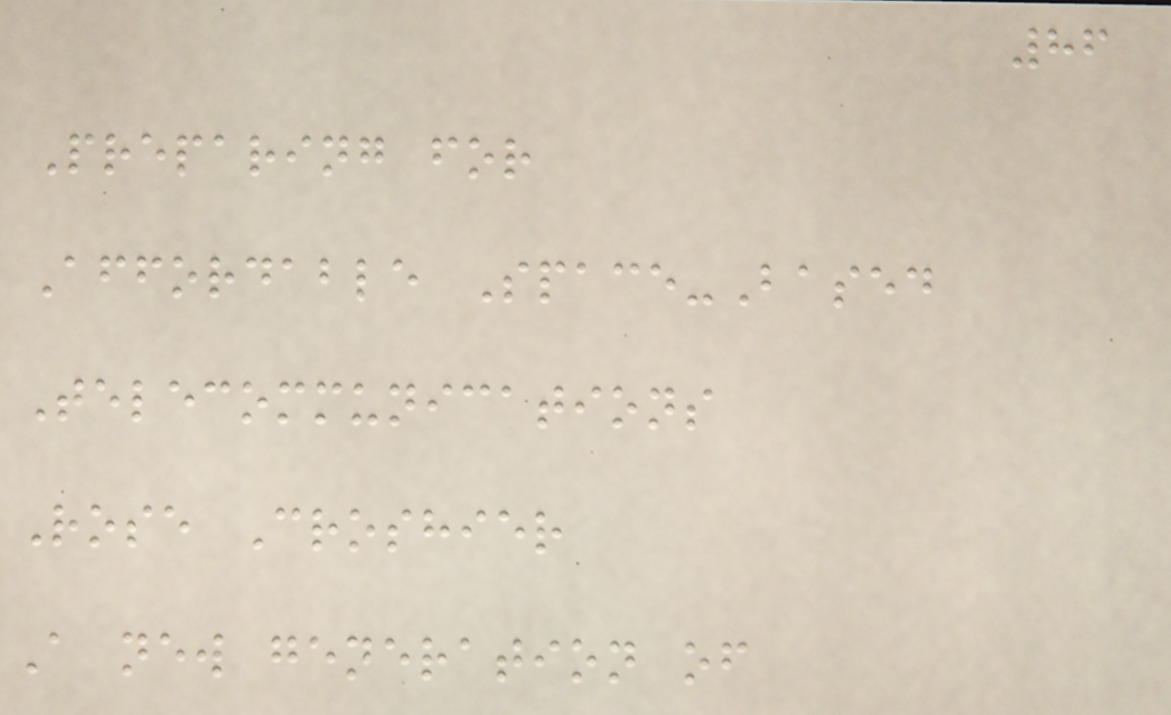86
Preparing for
Affordable Space-Based
Telecommunications
Rose Croshier
A new generation of
